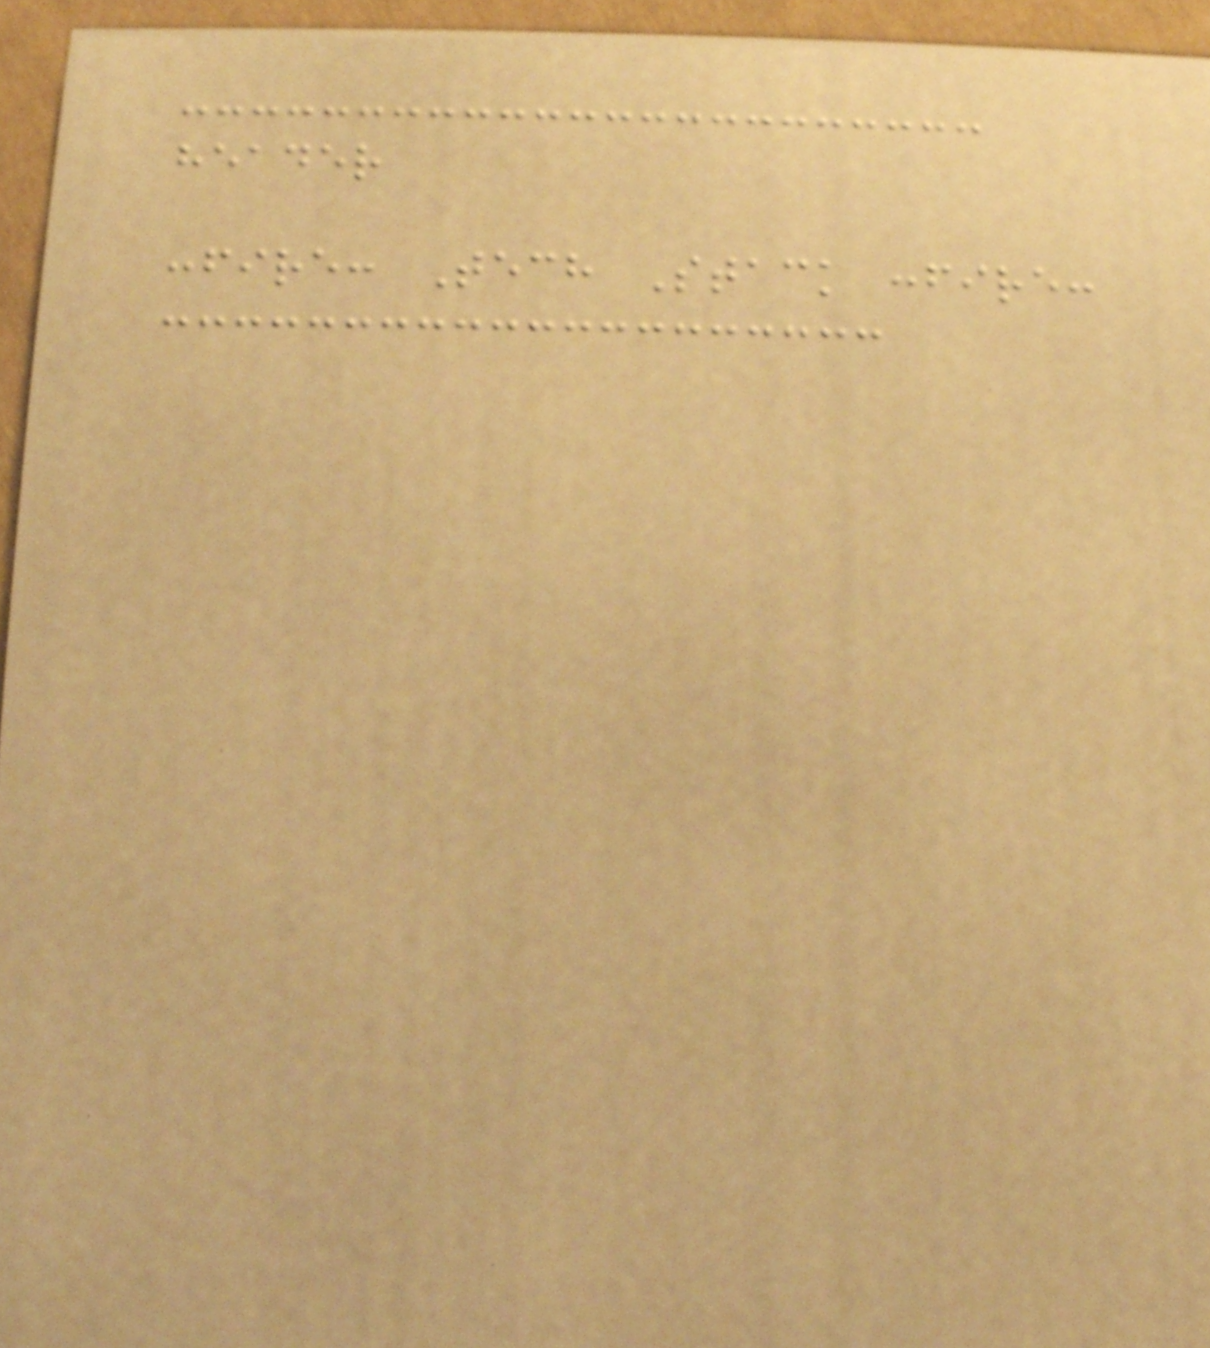header
:fire: Tech Stack :fire:
